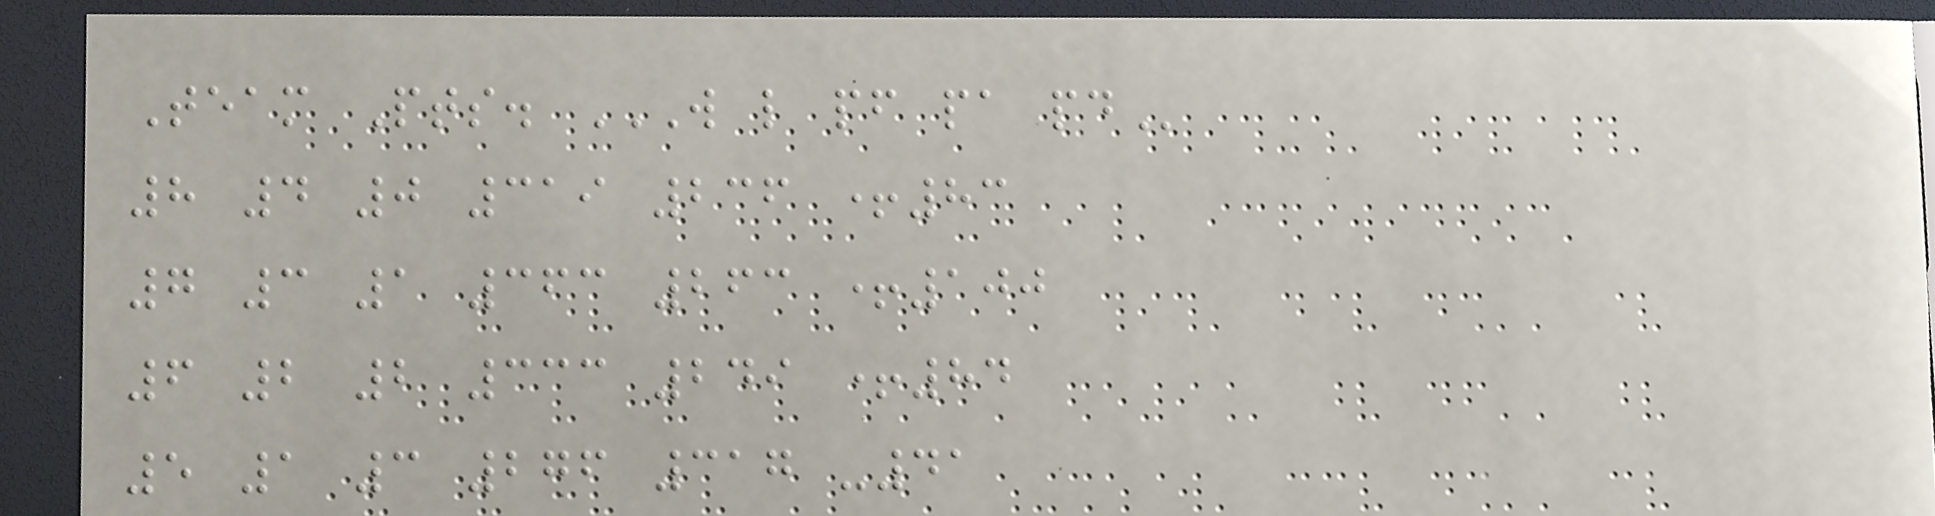Team Pts. W L PF PA PD
8 4 0 319 236 +83
7 3 1 363 263 +100
6 2 2 333 249 +84
5 1 3 276 317 -41
